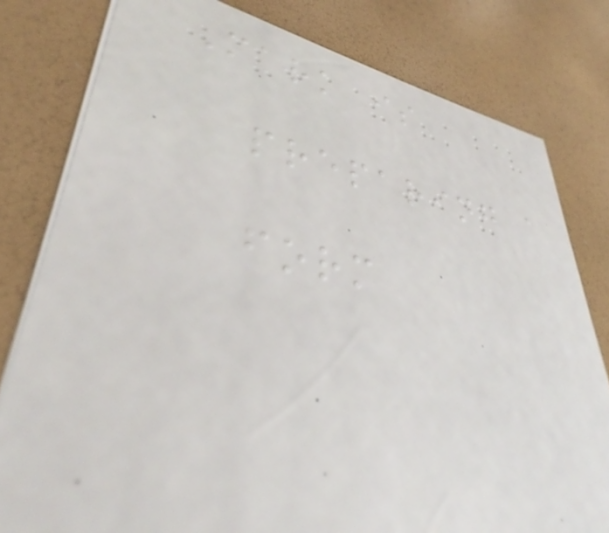Mark is
preparing a
form
